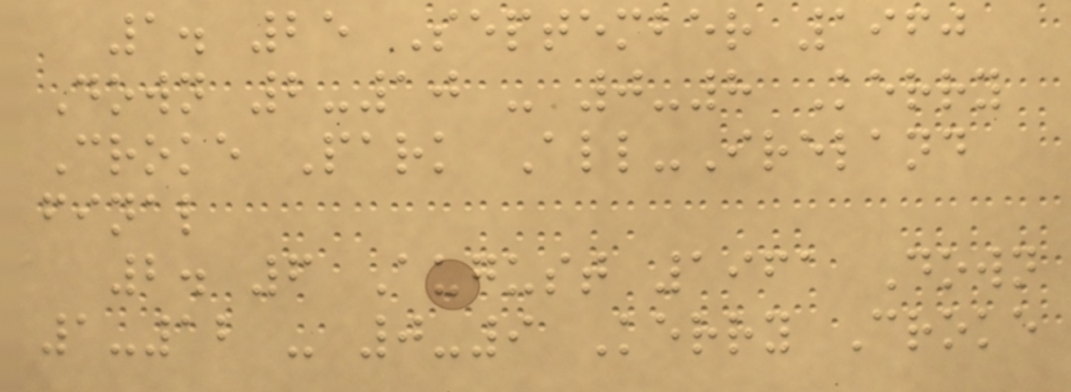1. 25 September 1960
Down 2-10 - 0-8 Kerry
Croke Park All-Ireland
final
2. 6 August 1961 Down
1-12 - 0-9 Kerry Croke
